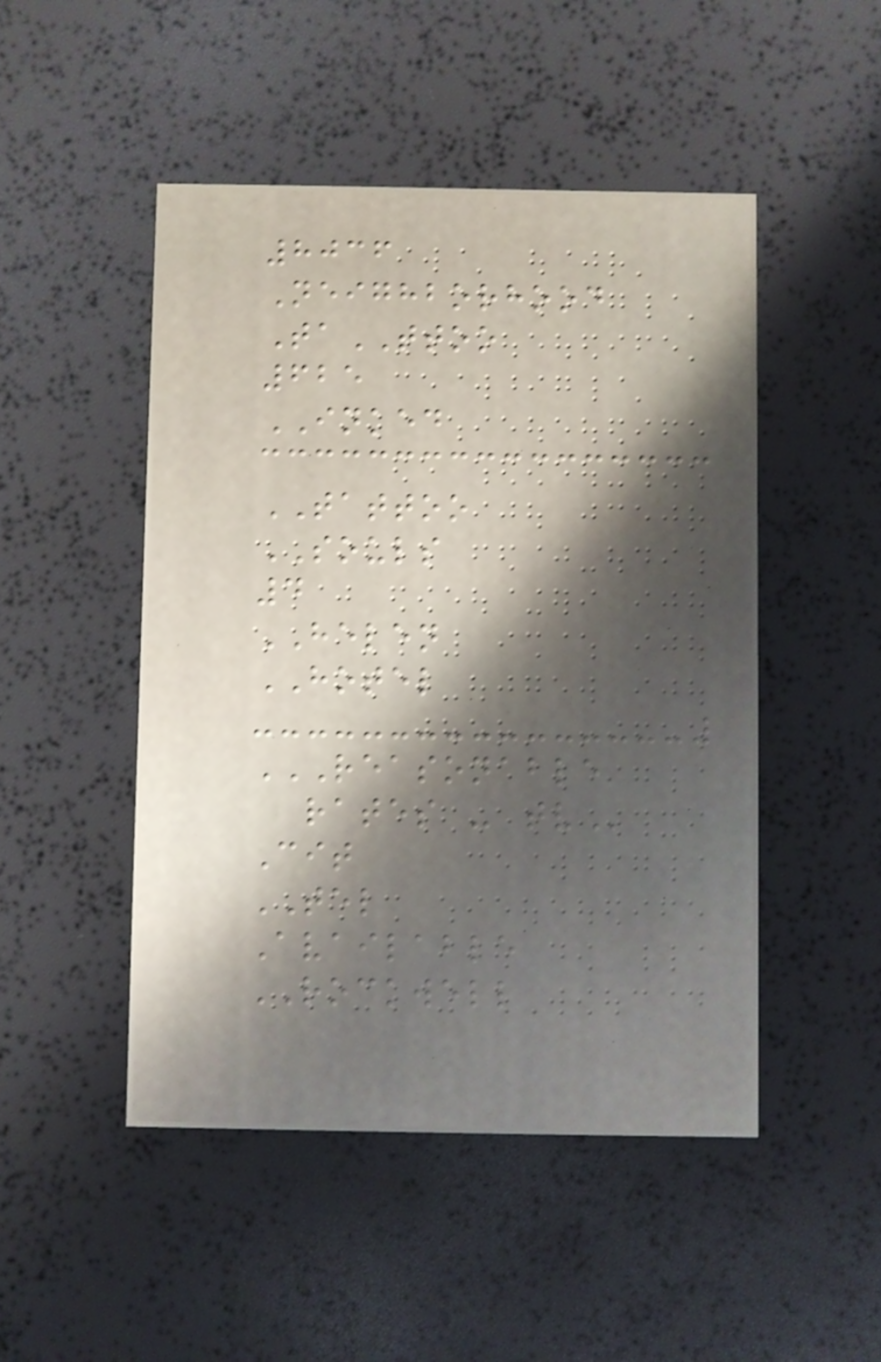8036
Neighborhood
TaTTOO
625
INKED
TATTOO
SOULS
4
HELEN
HOTEL
REASONABLE
RATES - TV
Cit
TEL
Available
ROCKWELL
